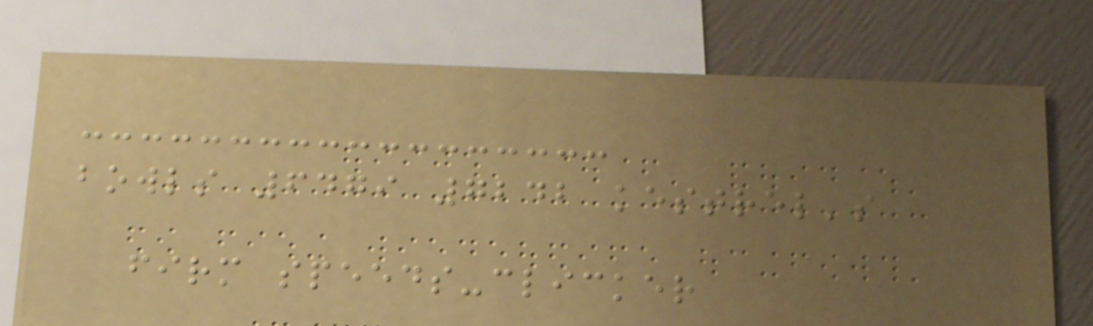bowls 6479 7242 kestrel's
firm speeds-clicker
